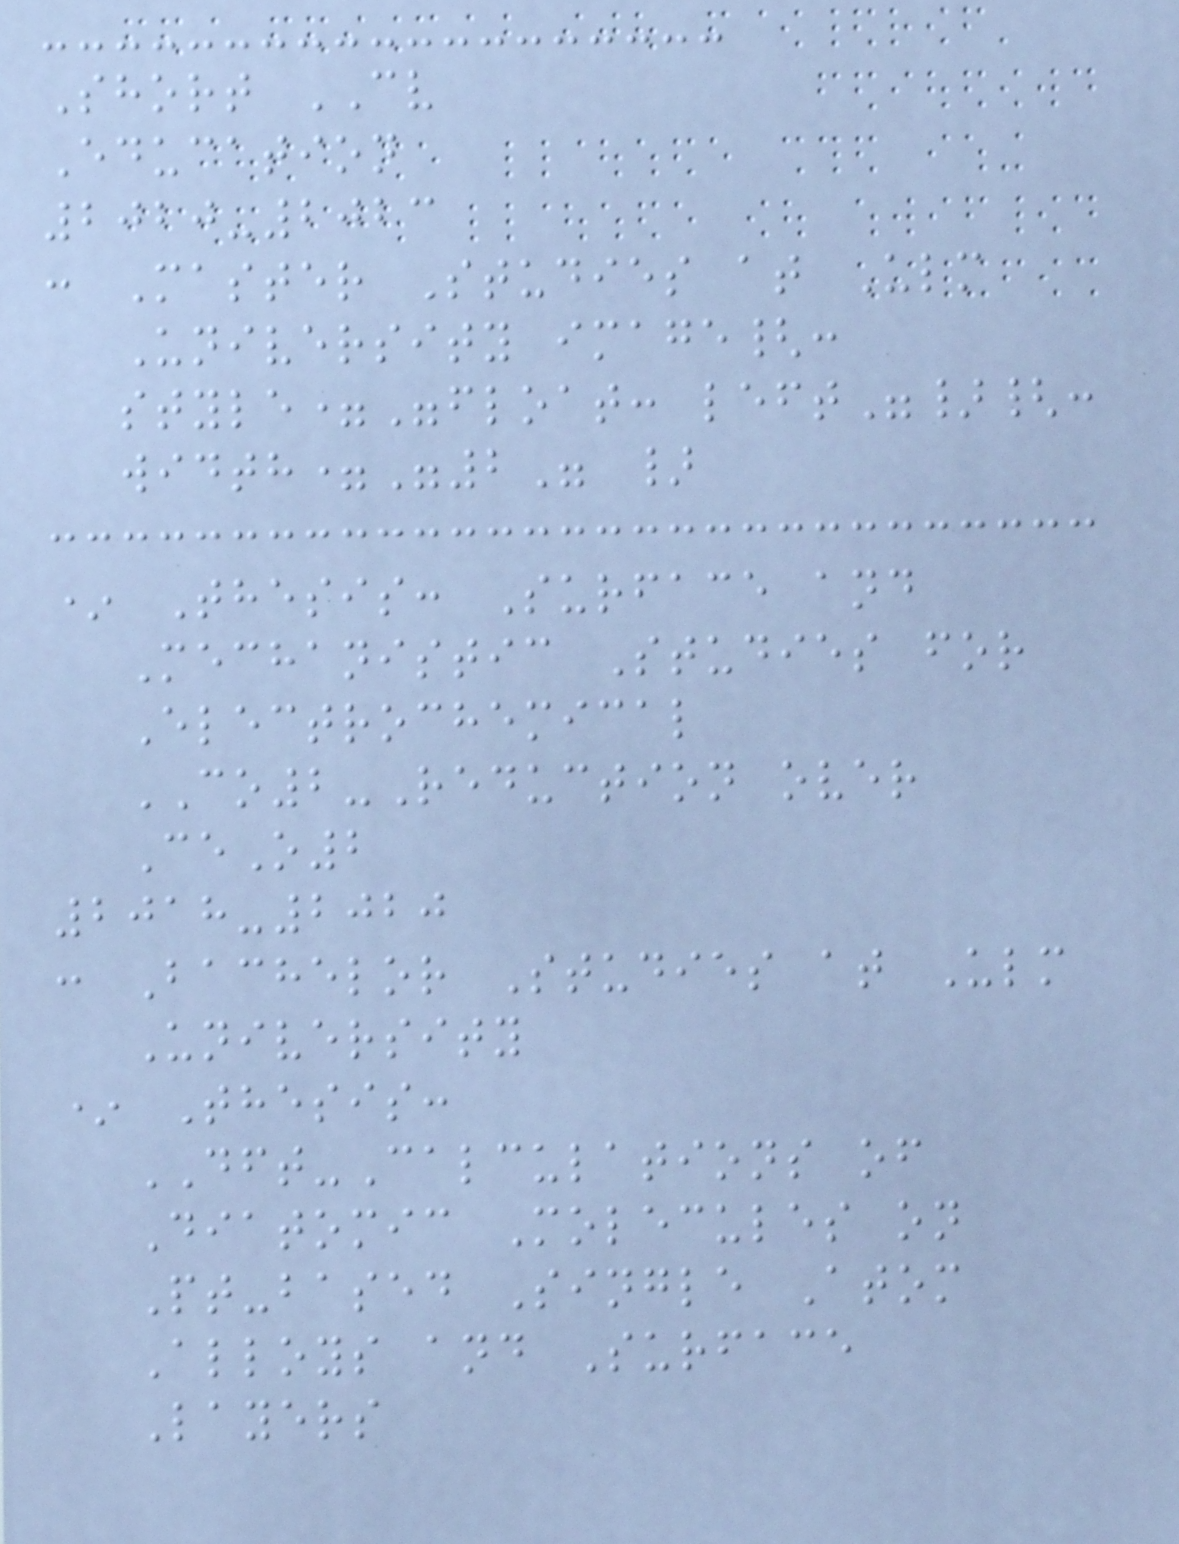Short CV
Education
2020-2023
: Master Studies at Ulm
University image{:
style="float: left"}{:
width="2" }
* Thesis: Surface and
Mechanistic Studies for
Electrochemical
CO2-Reduction over
CeO2
2018-2020
: Bachelor Studies at Ulm
University
* Thesis:
DFT-Calculations of
Diatomic Molecules on
Pt-based Single Atom
Alloys and Surface
Layers
